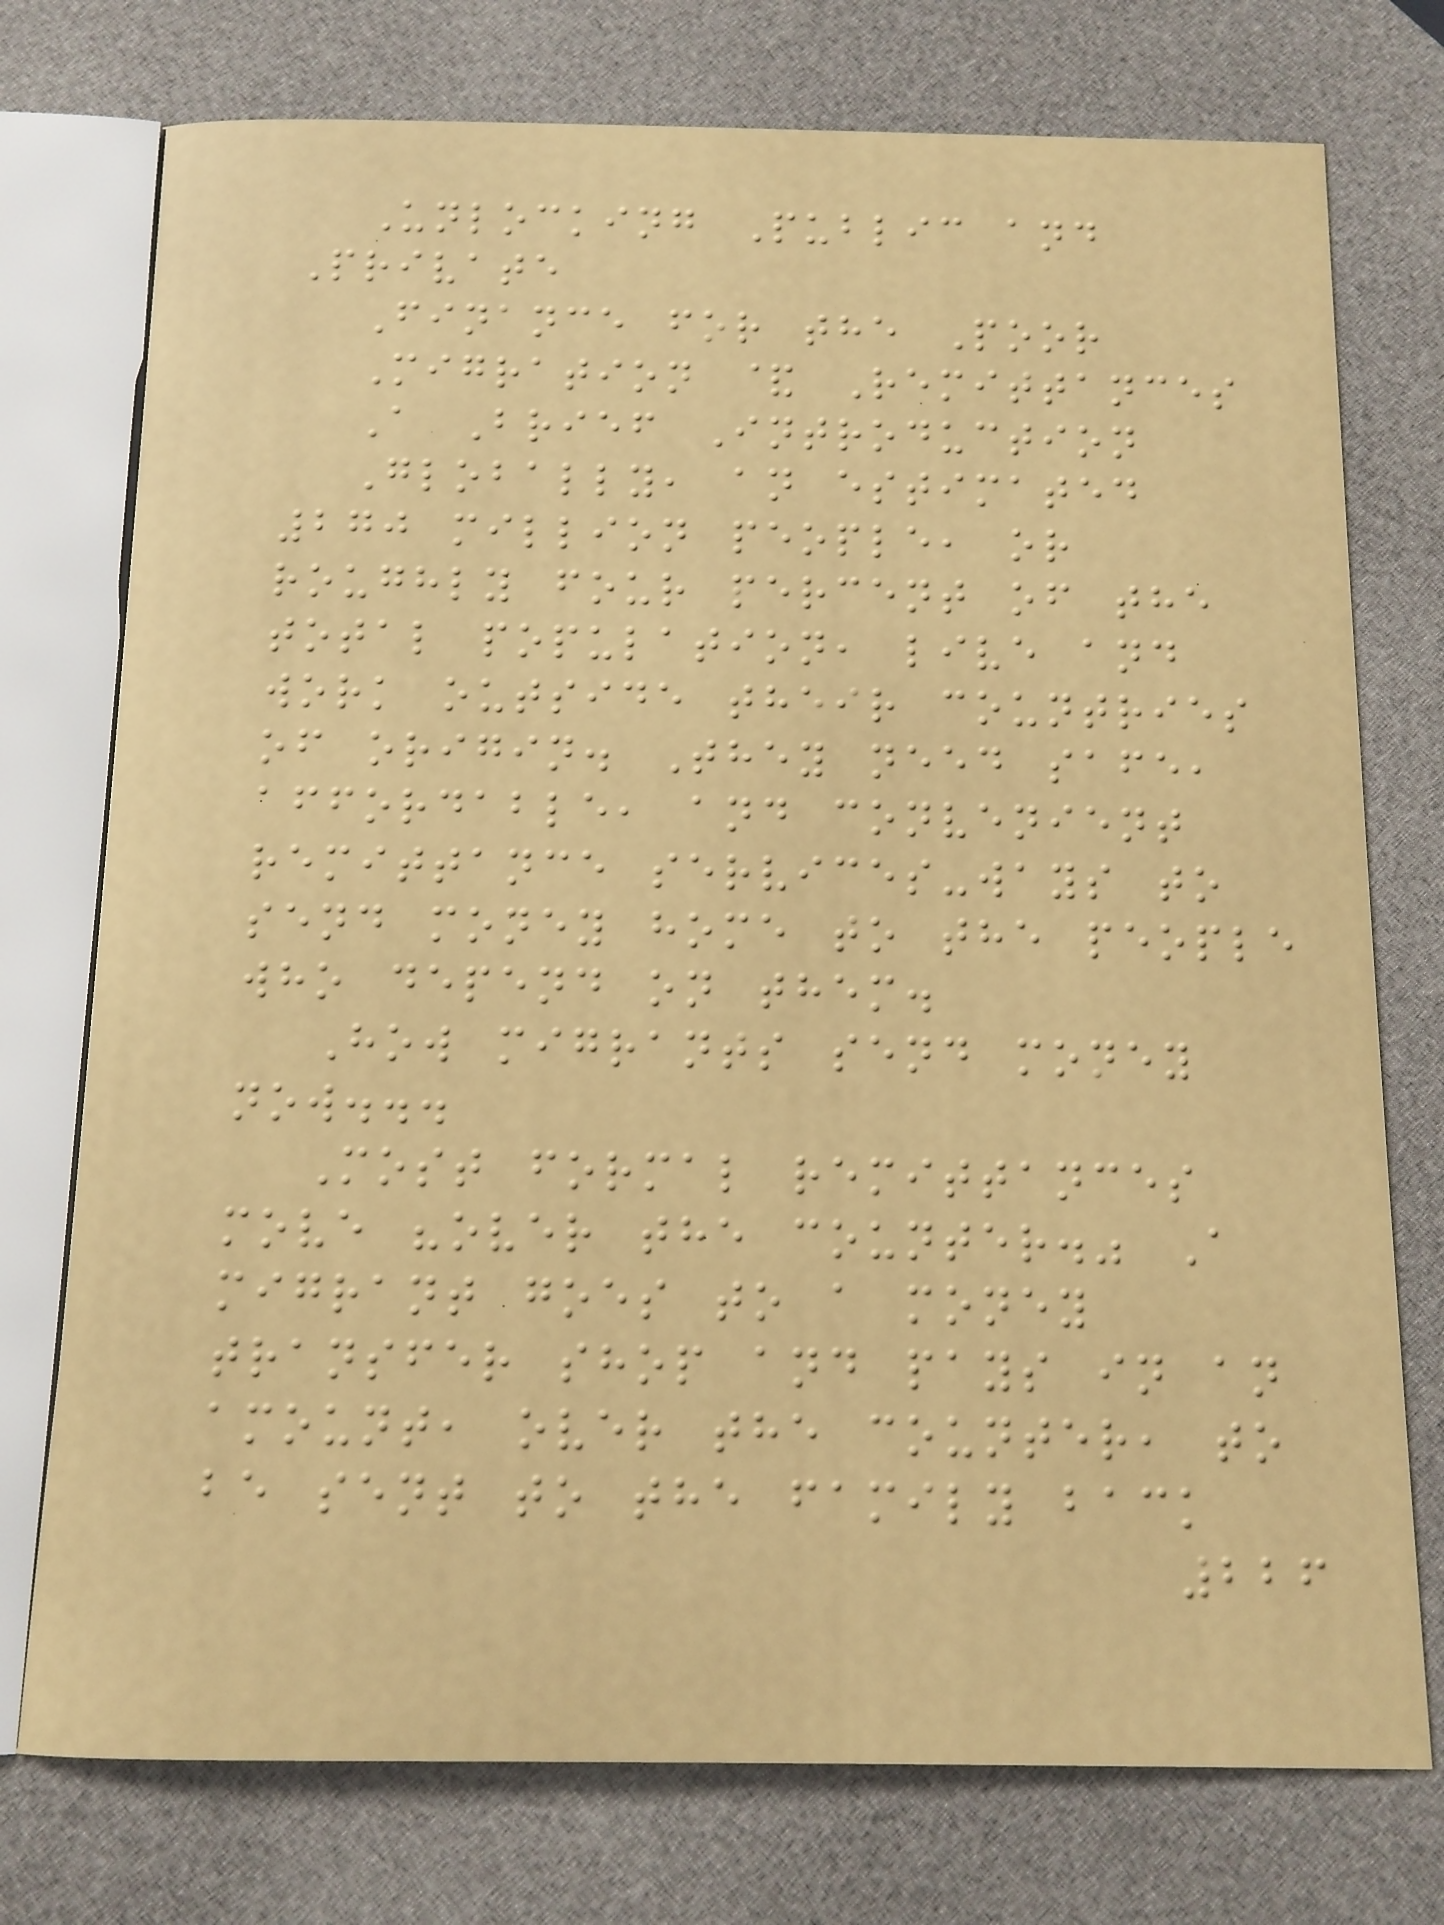Unlocking Public and
Private
Finance for the Poor
Migration & Remittances
A Brief Introduction
Globally, an estimated
270 million people, or
roughly four percent of the
total population, live and
work outside their countries
of origin. They need safe,
affordable, and convenient
remittance services-ways to
send money home to the people
who depend on them.
How migrants send money
now...
Most formal remittances
move "over the counter." A
migrant goes to a money
transfer shop and pays in an
amount, over the counter, to
be sent to the family back
226
